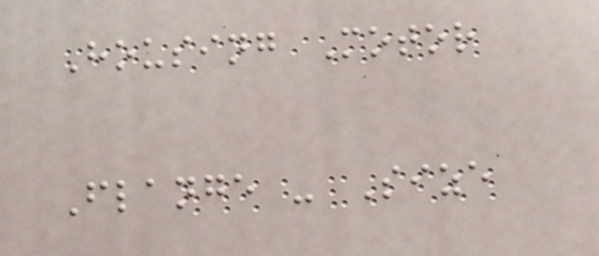Housing Motor
Flange - Size
